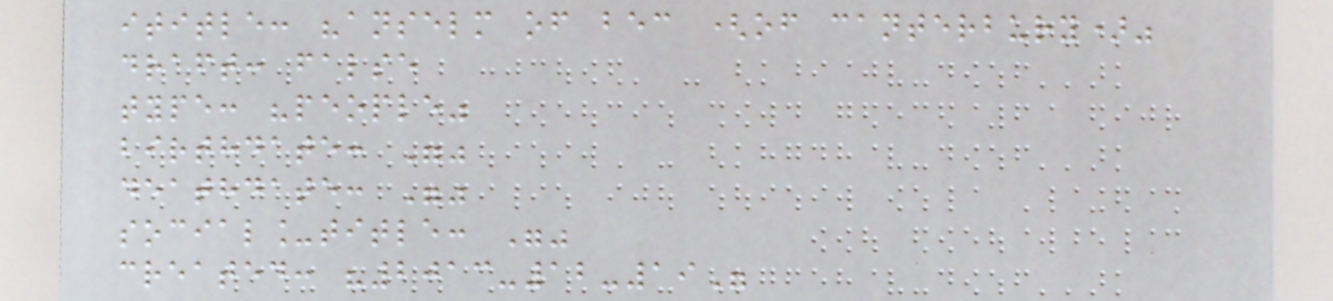ititle: "anselm of bec (of canterbury)"
draft: false
type: "people"
birthdate: ""
deathdate: ""
social_title: ""
created: "2013-12-19"
